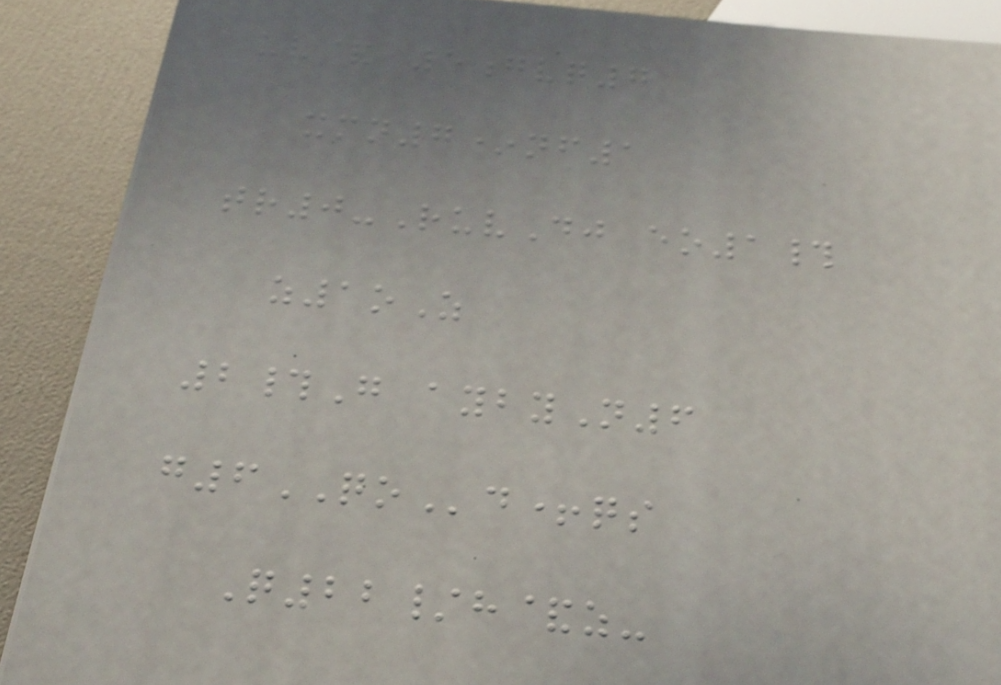uv& 5gvq7
xmn7*nf1
tr0-RuvDj eo1#
z1oZ
2#G aybyN6
g6QOd+qs
Q22/h&z-
